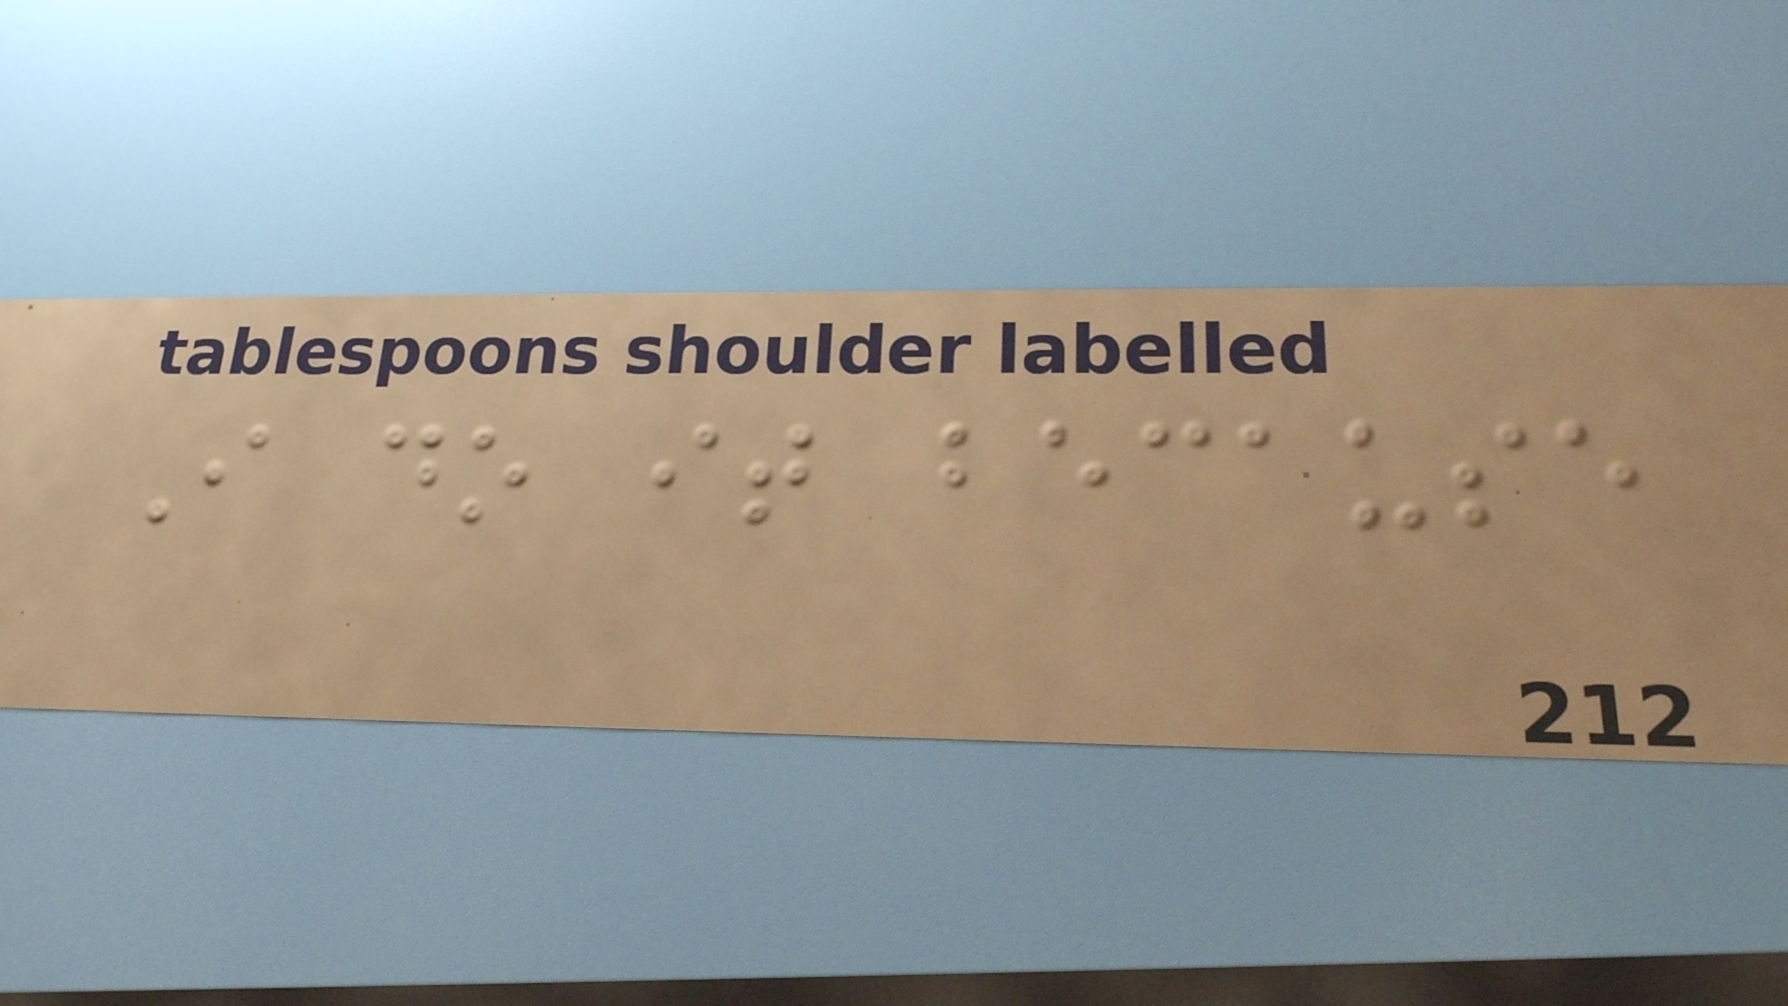I do it because
